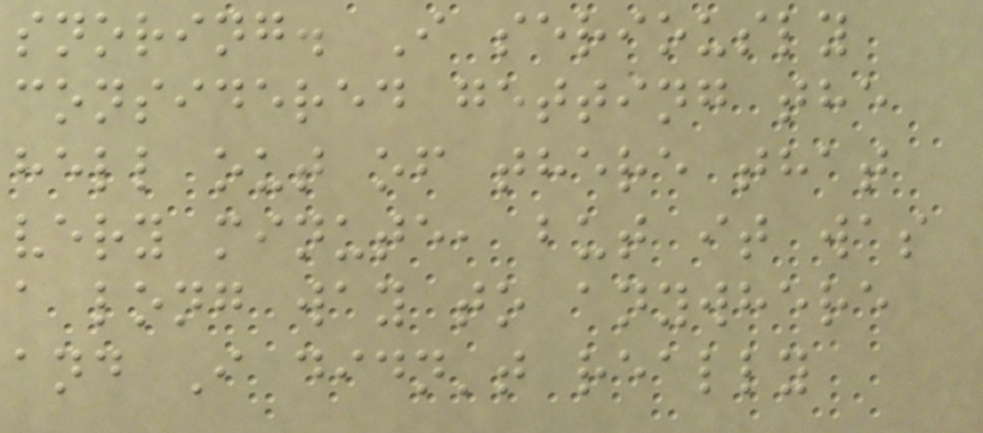snoring. I seriously
considered getting the
hell out of there that
very minute, but it was
a long way to anywhere
and I didn't really
